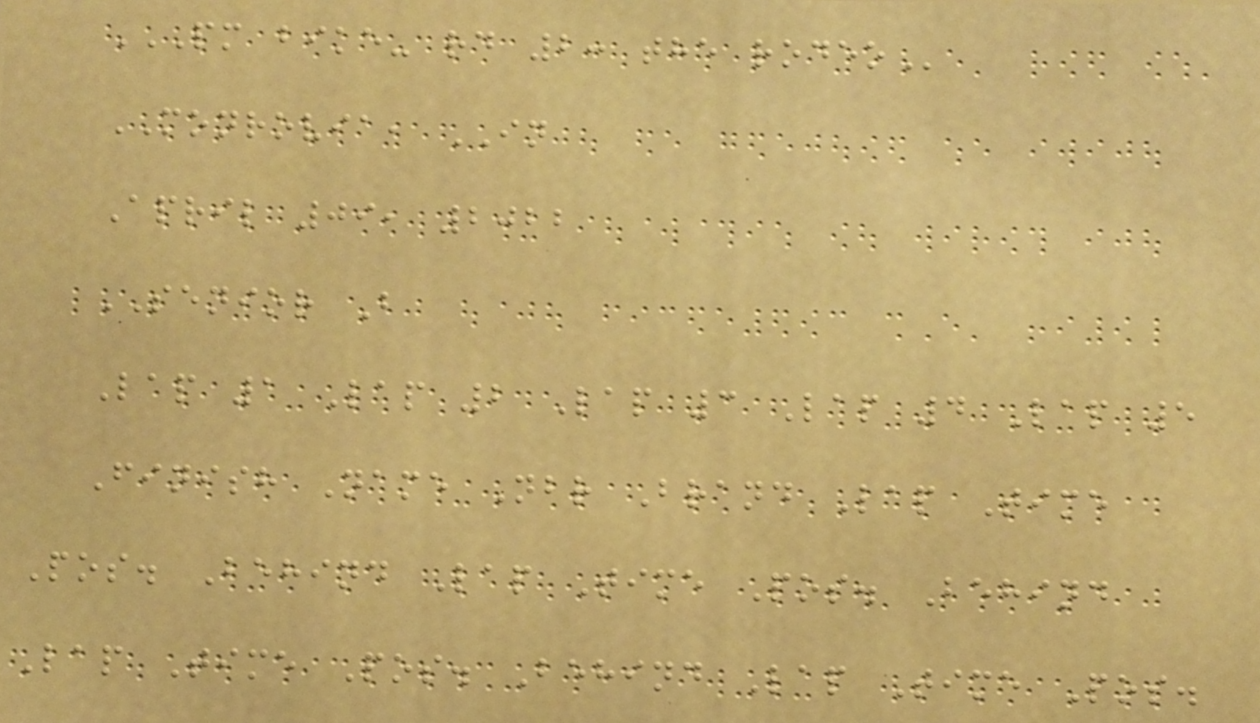PM BIKE- RD 2: THE RODEO
MONROVIA, IN
April 09, 2022
SENIOR B
Lap 1 Lap 2 Lap 3 Lap 4 Lap 5
Finish Name Nbr Brand Lap Time
Pos. Behind Lap Time Pos. Behind
Lap Time Pos. Behind Lap Time Pos.
